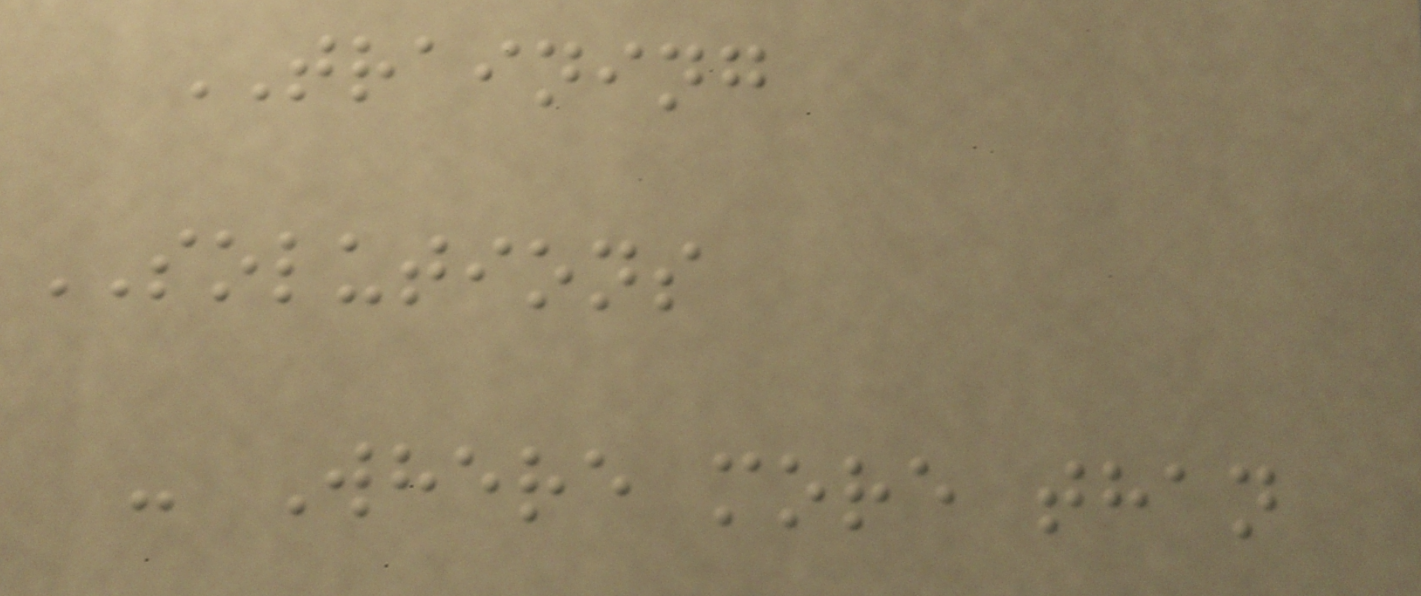TRAINING
SOLUTIONS
- Where more than
